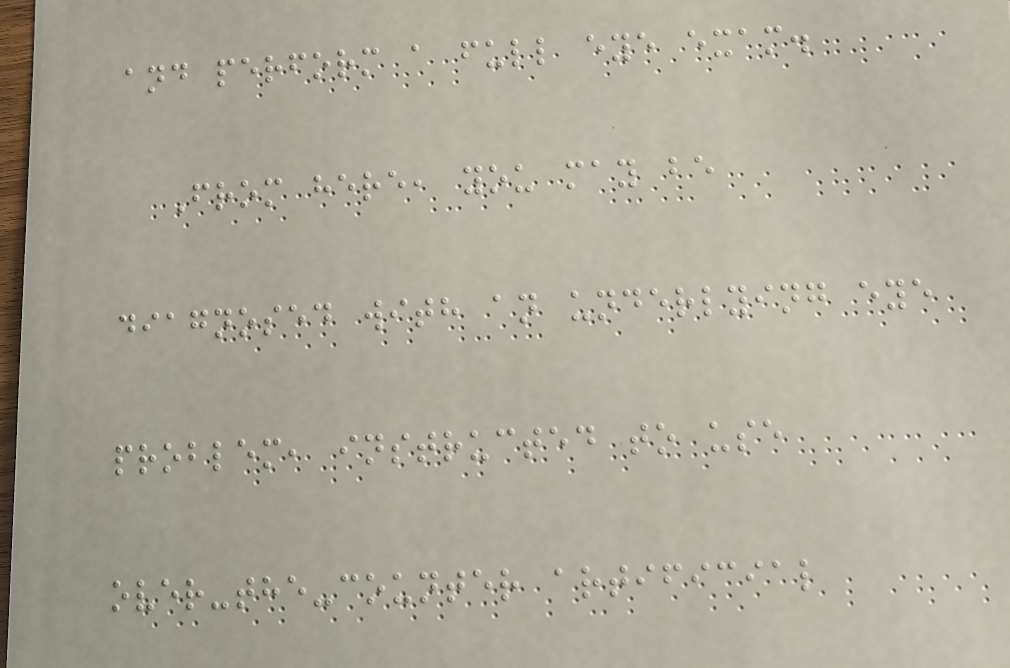and perform a full eye exam.
From here, you may be
diagnosed with an underlying eye
problem, instructed to use
over-the-counter artificial
